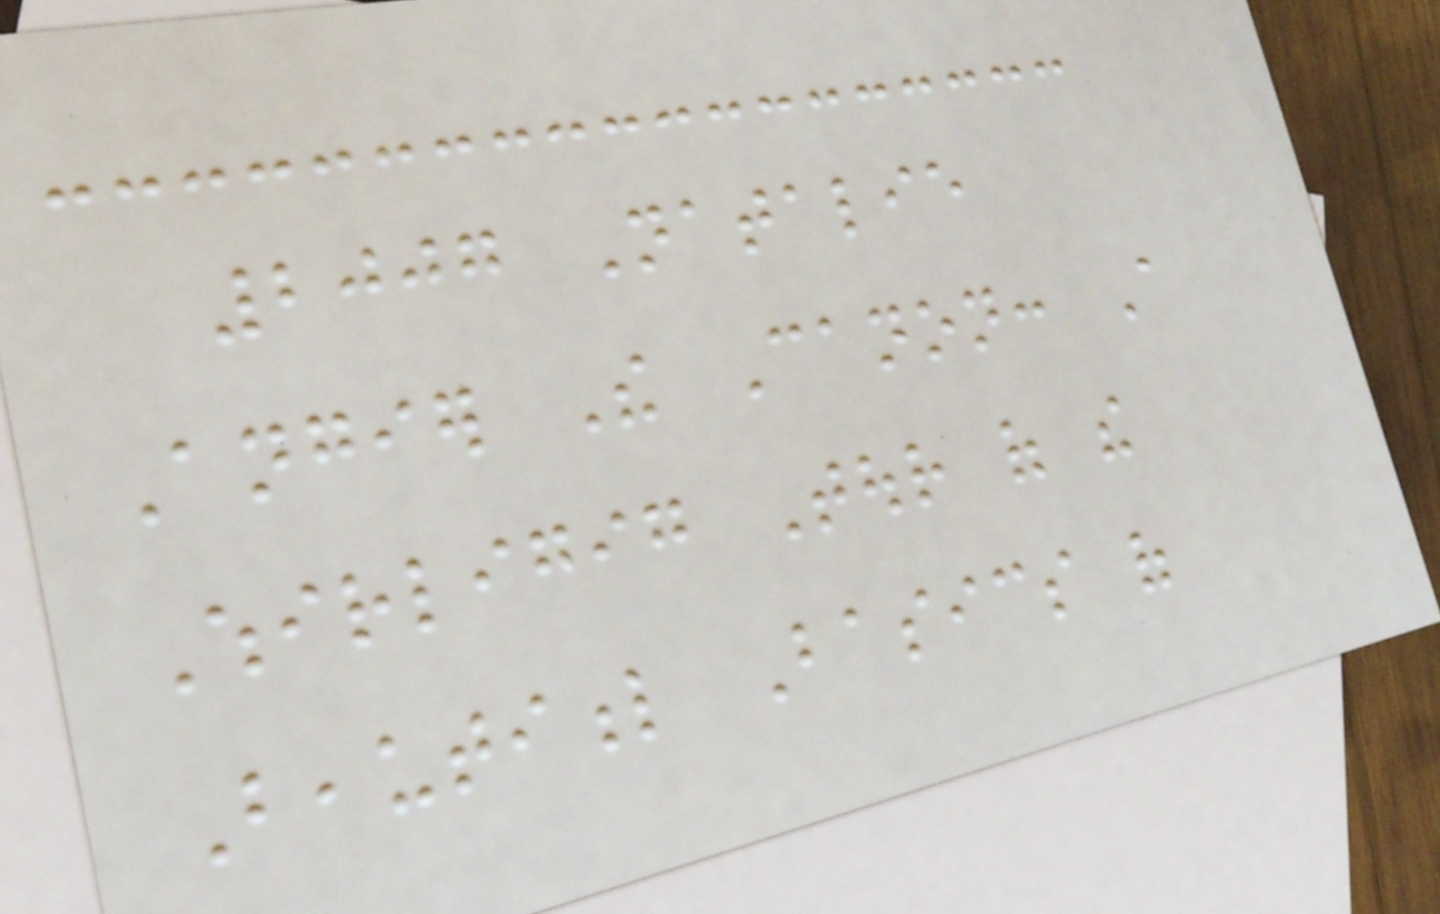2007 Natalie
Angier The Canon: A
Whirligig Tour of the
Beautiful Basics of
